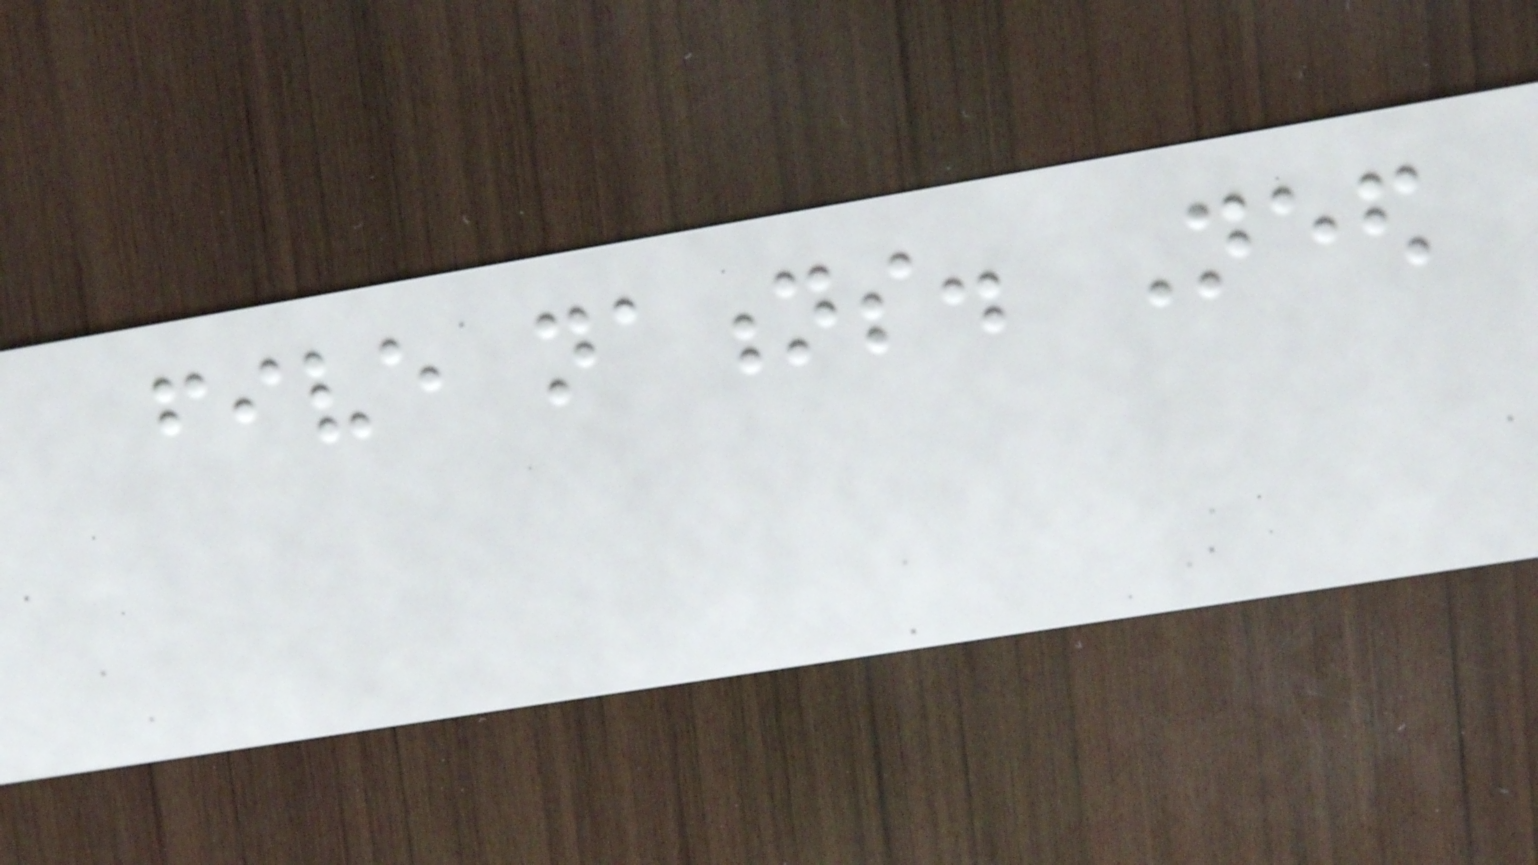five nations. Need
